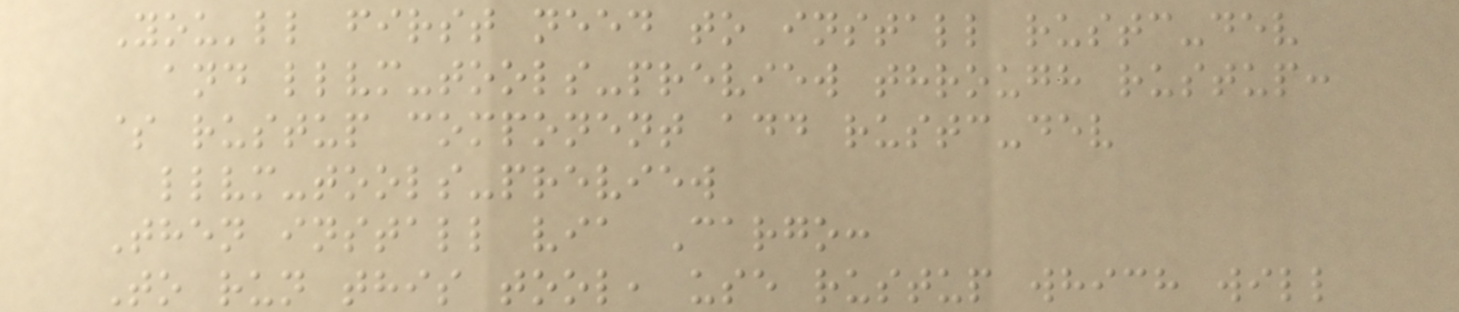You'll first need to install rustc-dev
and llvm-tools-preview through rustup:
$ rustup component add rustc-dev
llvm-tools-preview
Then install via Cargo:
To run this tool, use rustup which will
